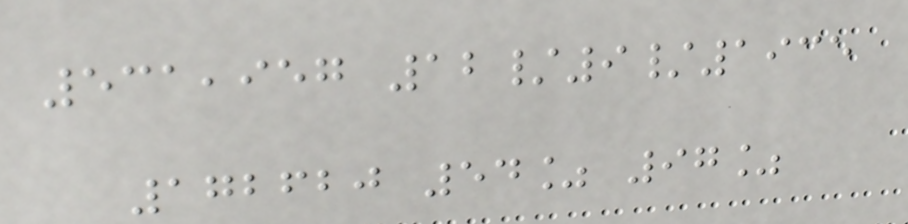531,957 12/9/1935
172620 54% 97%
